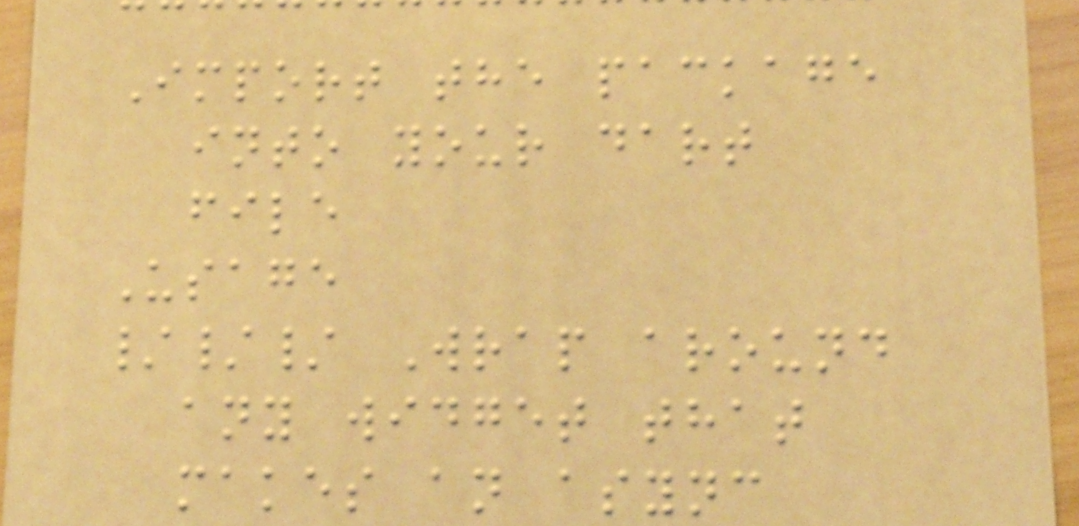Import the package
into your dart
file
Usage
/// Wrap around
any widget that
makes an async
